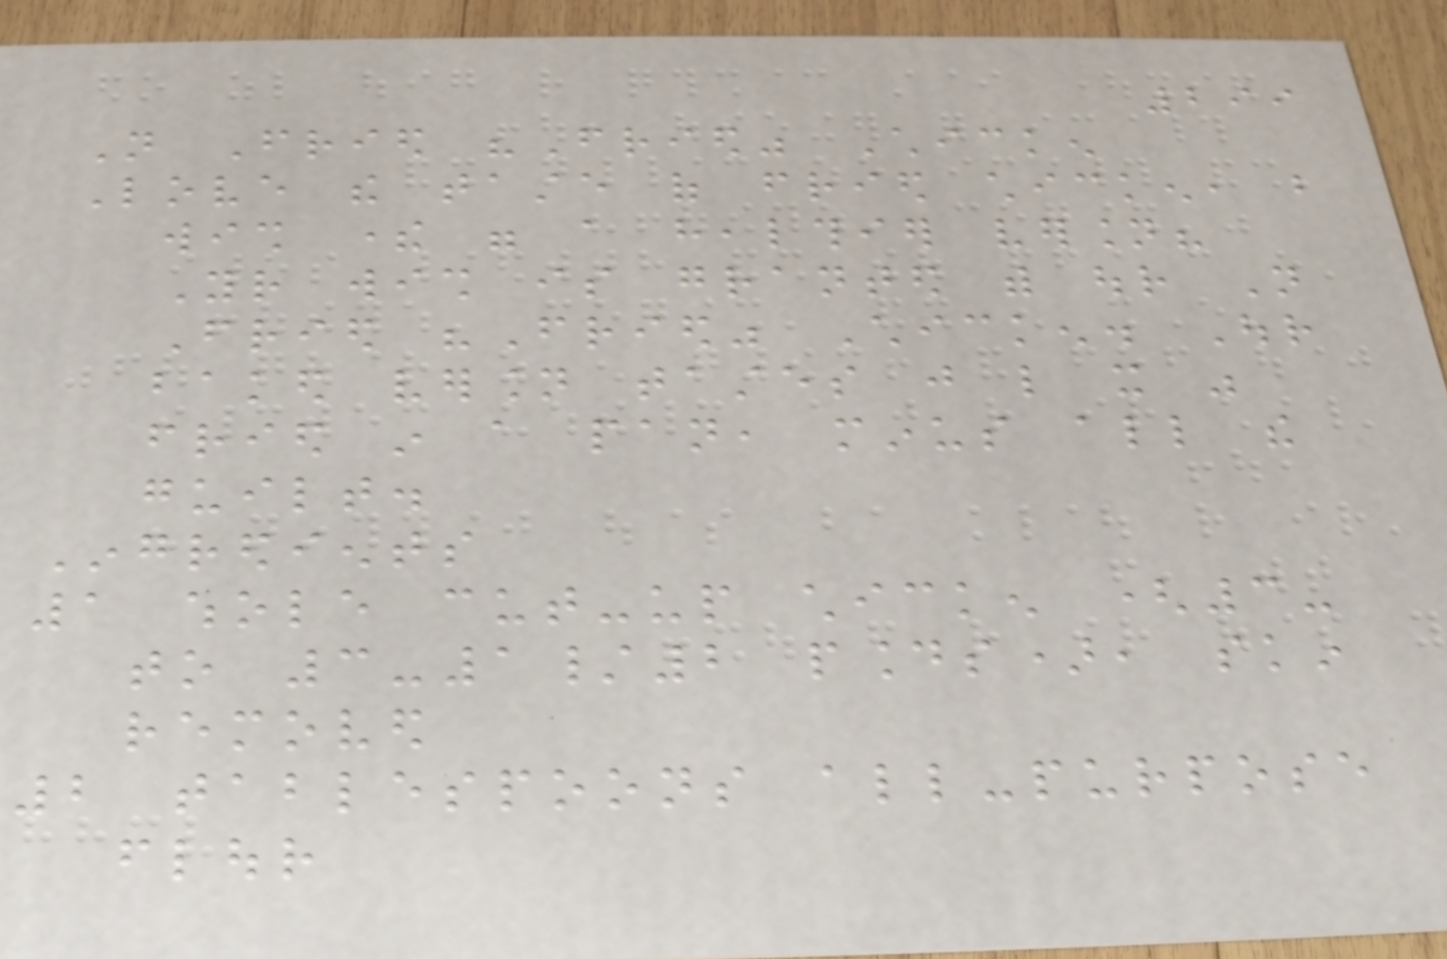299
Not Fried "Fried" Chicken
Love the taste of fried chicken, but
wish there were a healthier version?
Your wish is granted with our Not
Fried "Fried" Chicken. Our
baked version tastes just like it was
fried in a pan, minus all the
guilt.
Ingredients
1 whole cut-up chicken (3-
to 3-1/2 pounds), skin
removed
2 tablespoons all-purpose
flour
